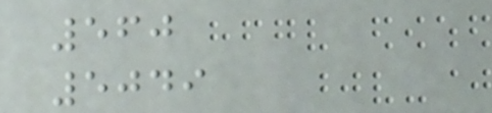560
5049
